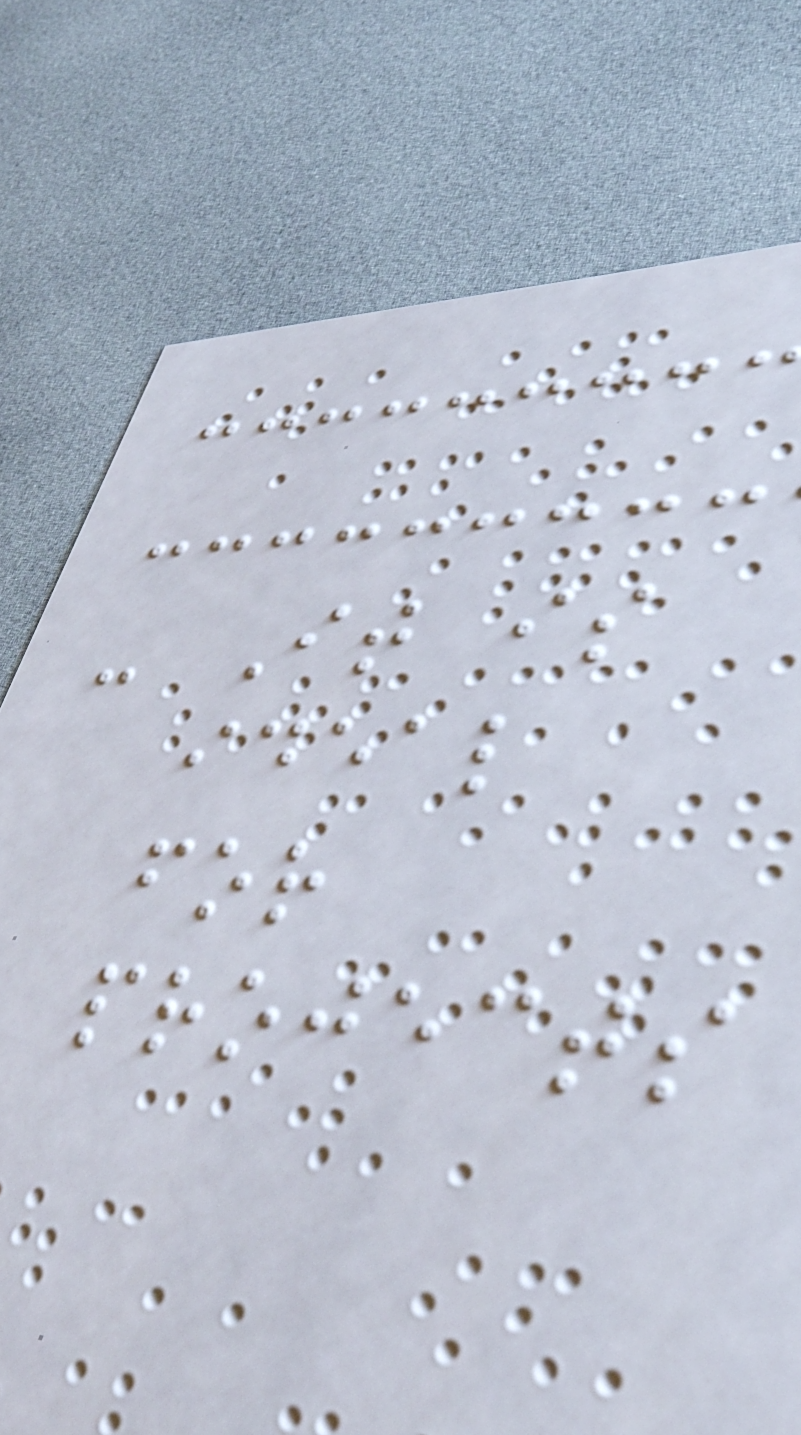- It is
ideal
for
projects
